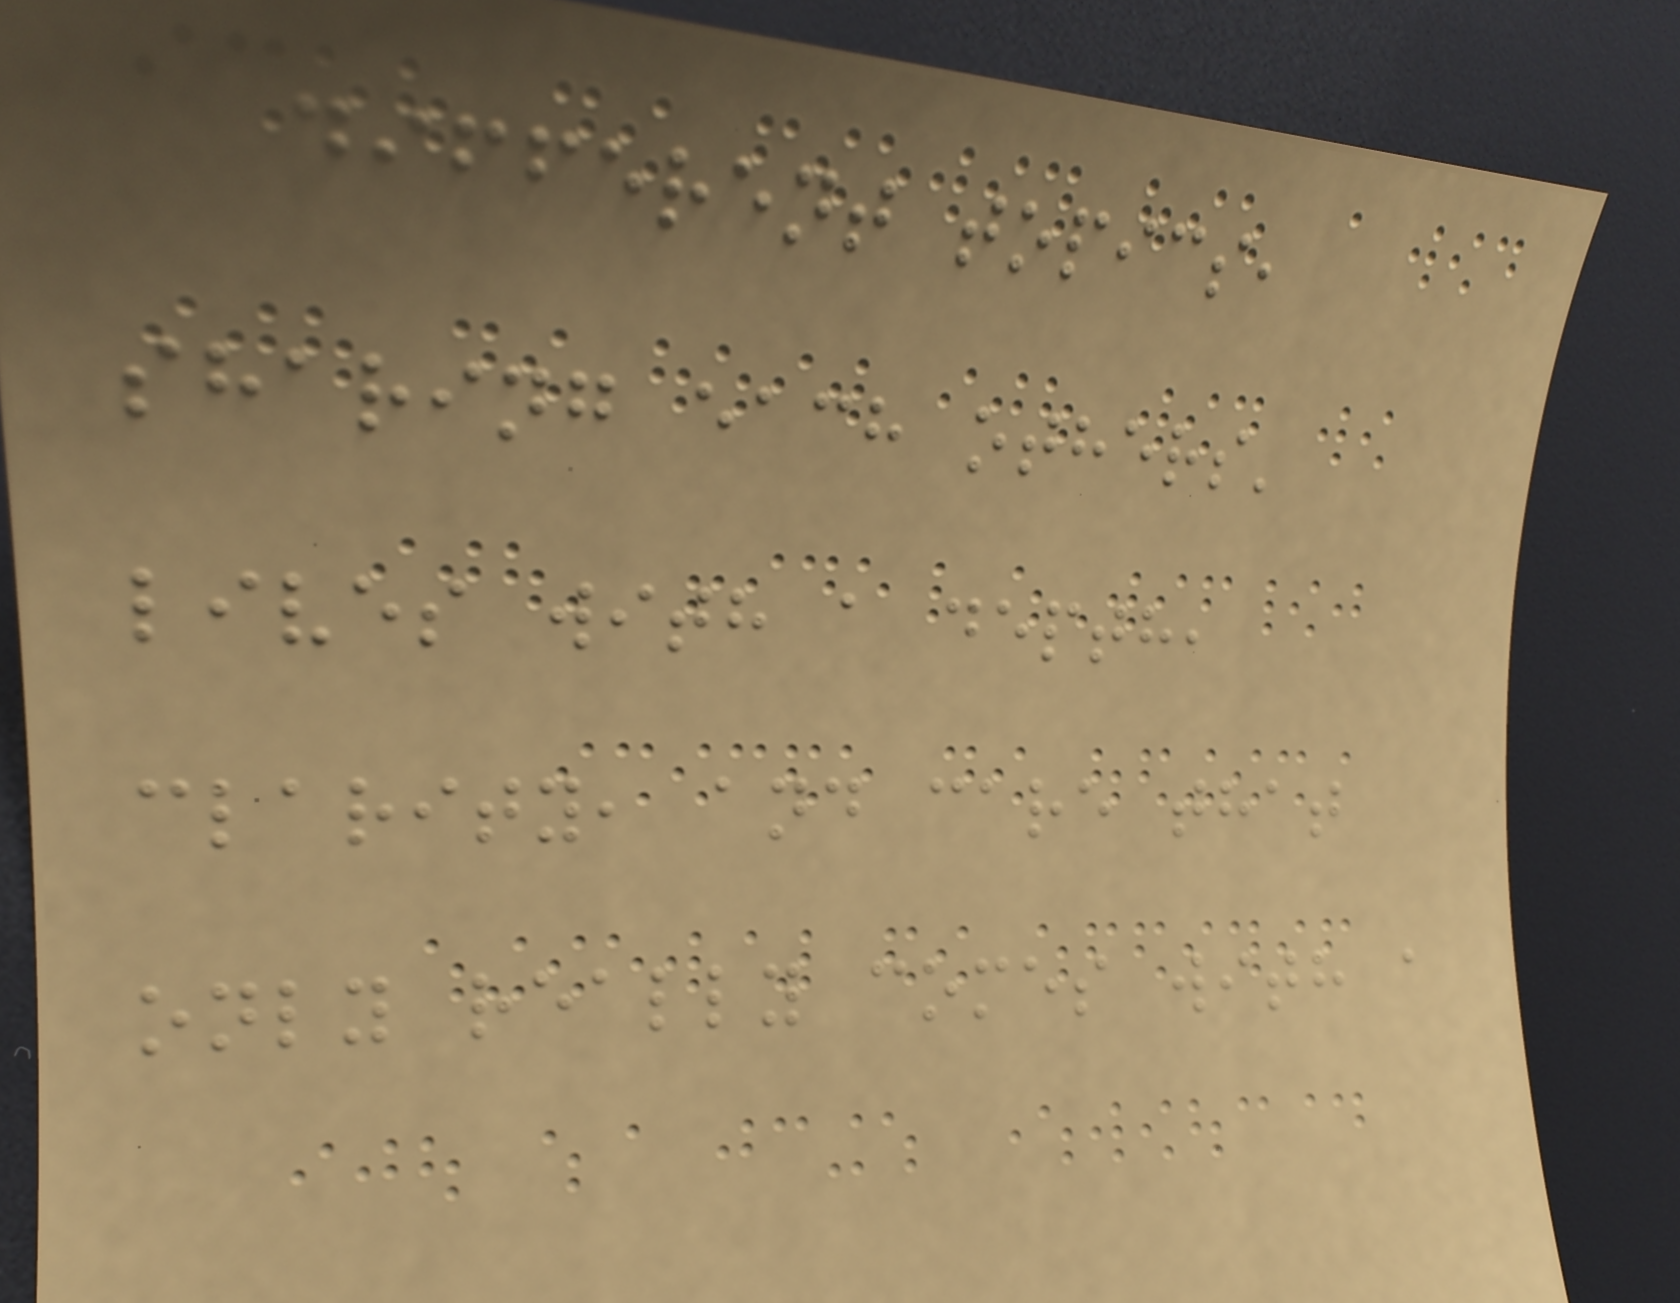different topics,
sharing each others'
lives with a depth,
clarity, and care that
only really comes with a
